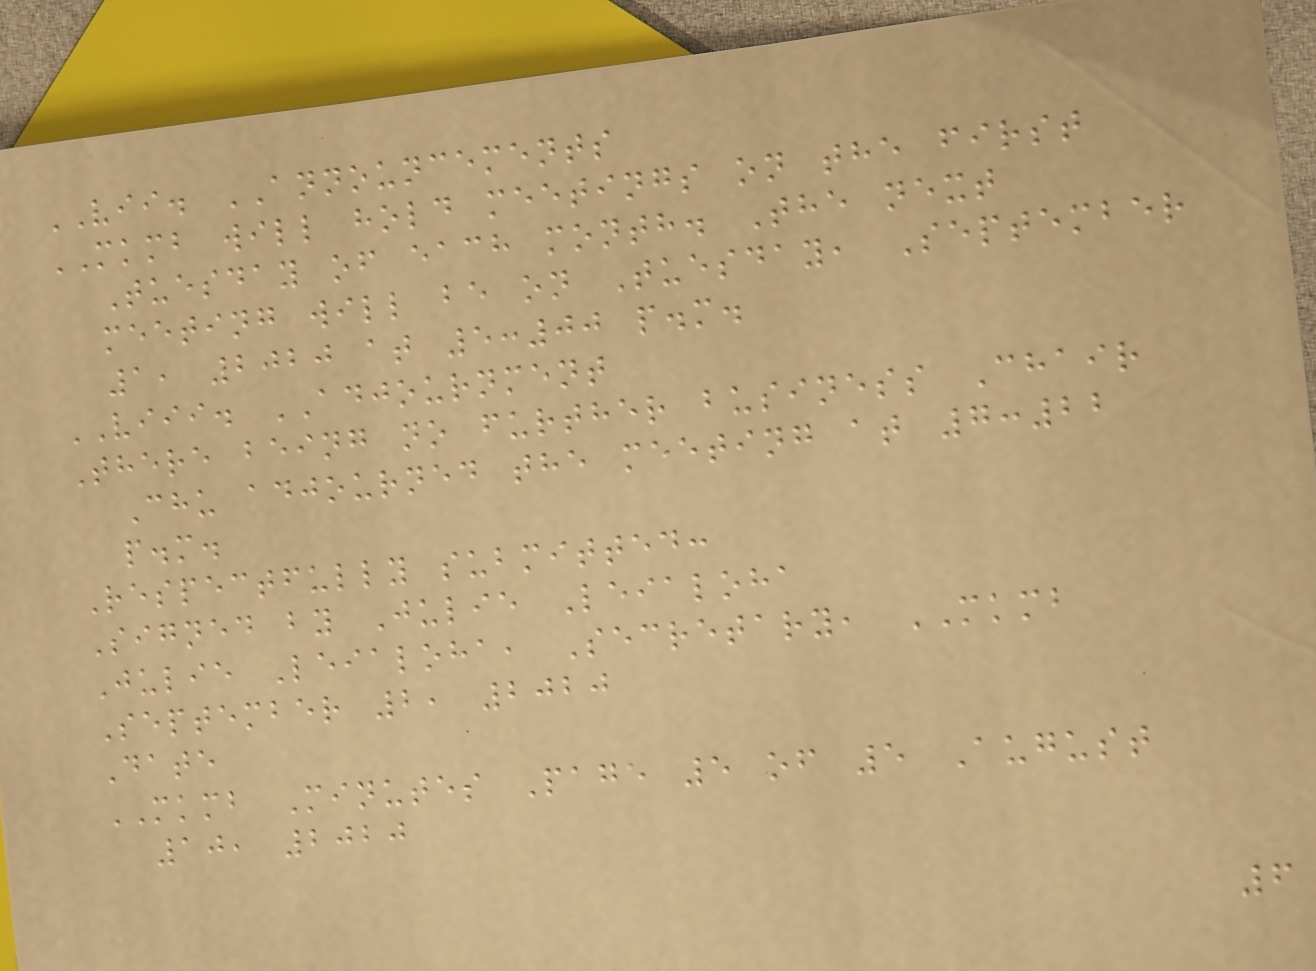VII. ANNOUNCEMENTS
MKMB will hold meetings on the first
Tuesday of each month. The next
meeting will be on Tuesday, September
1, 2020 at 5:00 p.m.
VIII. ADJOURNMENT
There being no further business Chair
Chu adjourned the meeting at 7:22
p.m.
Respectfully submitted:
Signed by Julie Leialoha
Julie Leialoha, Secretary, MKMB
September 2, 2020
Date
MKMB Minutes Page 5 of 5 August
10, 2020
6
